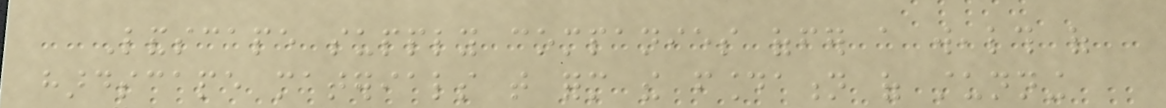Landscape supply companies offer a wealth of
hardscape materials that form the foundation of stunning
